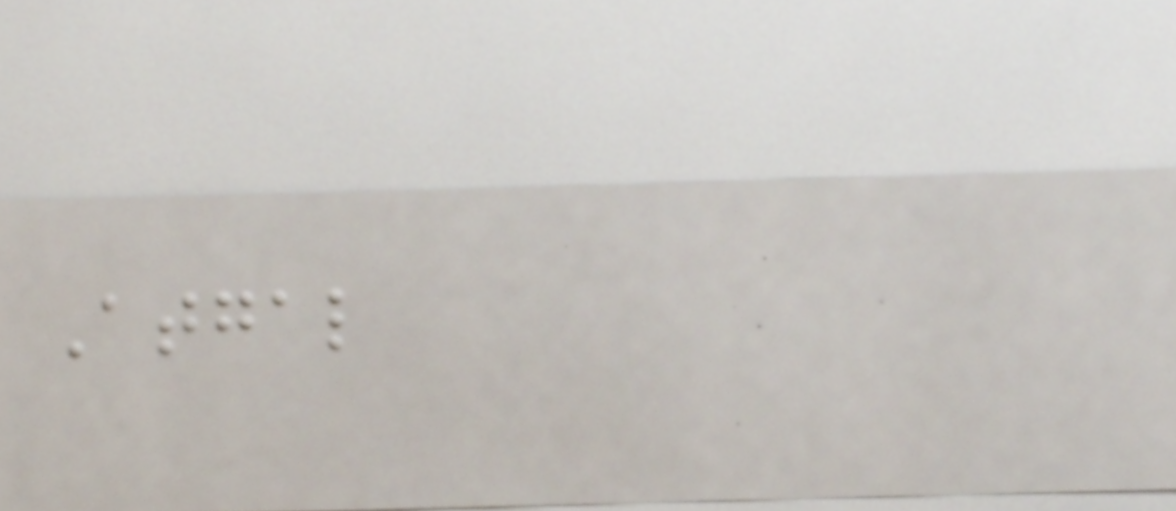Atgal
